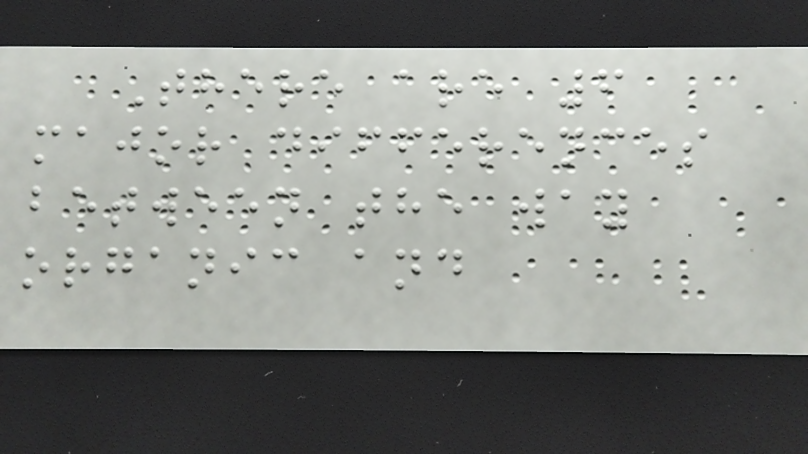There are 6
major differences
between the way
organic and
